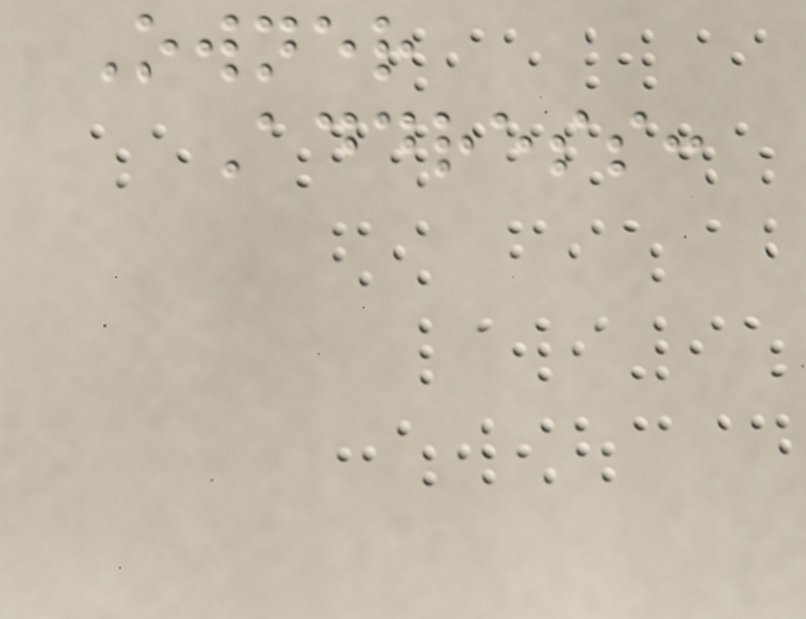Owner
Address:
